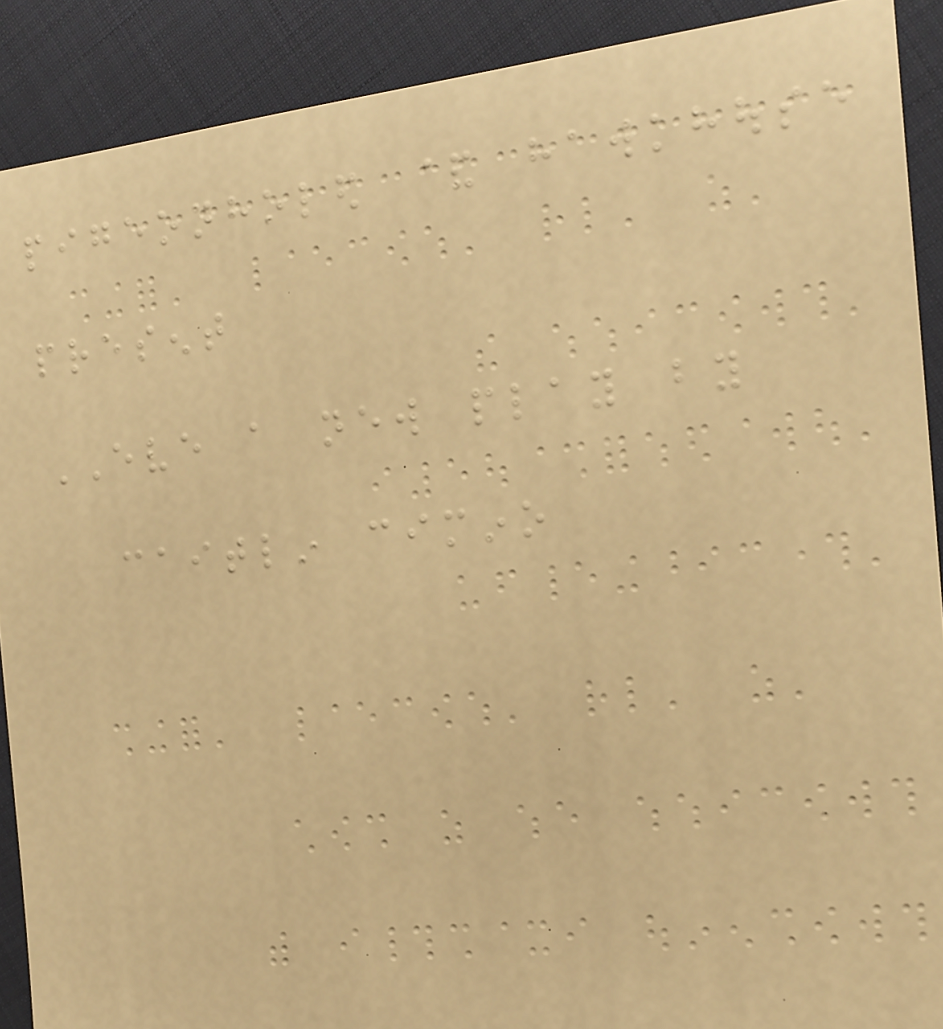pigeonholed & hawkhouse
present
EVE a new play by
caitlin cimino
